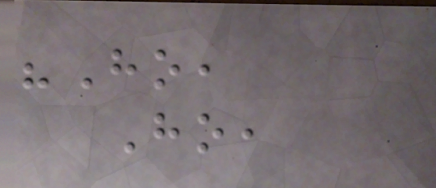"Ho,
Ho,
